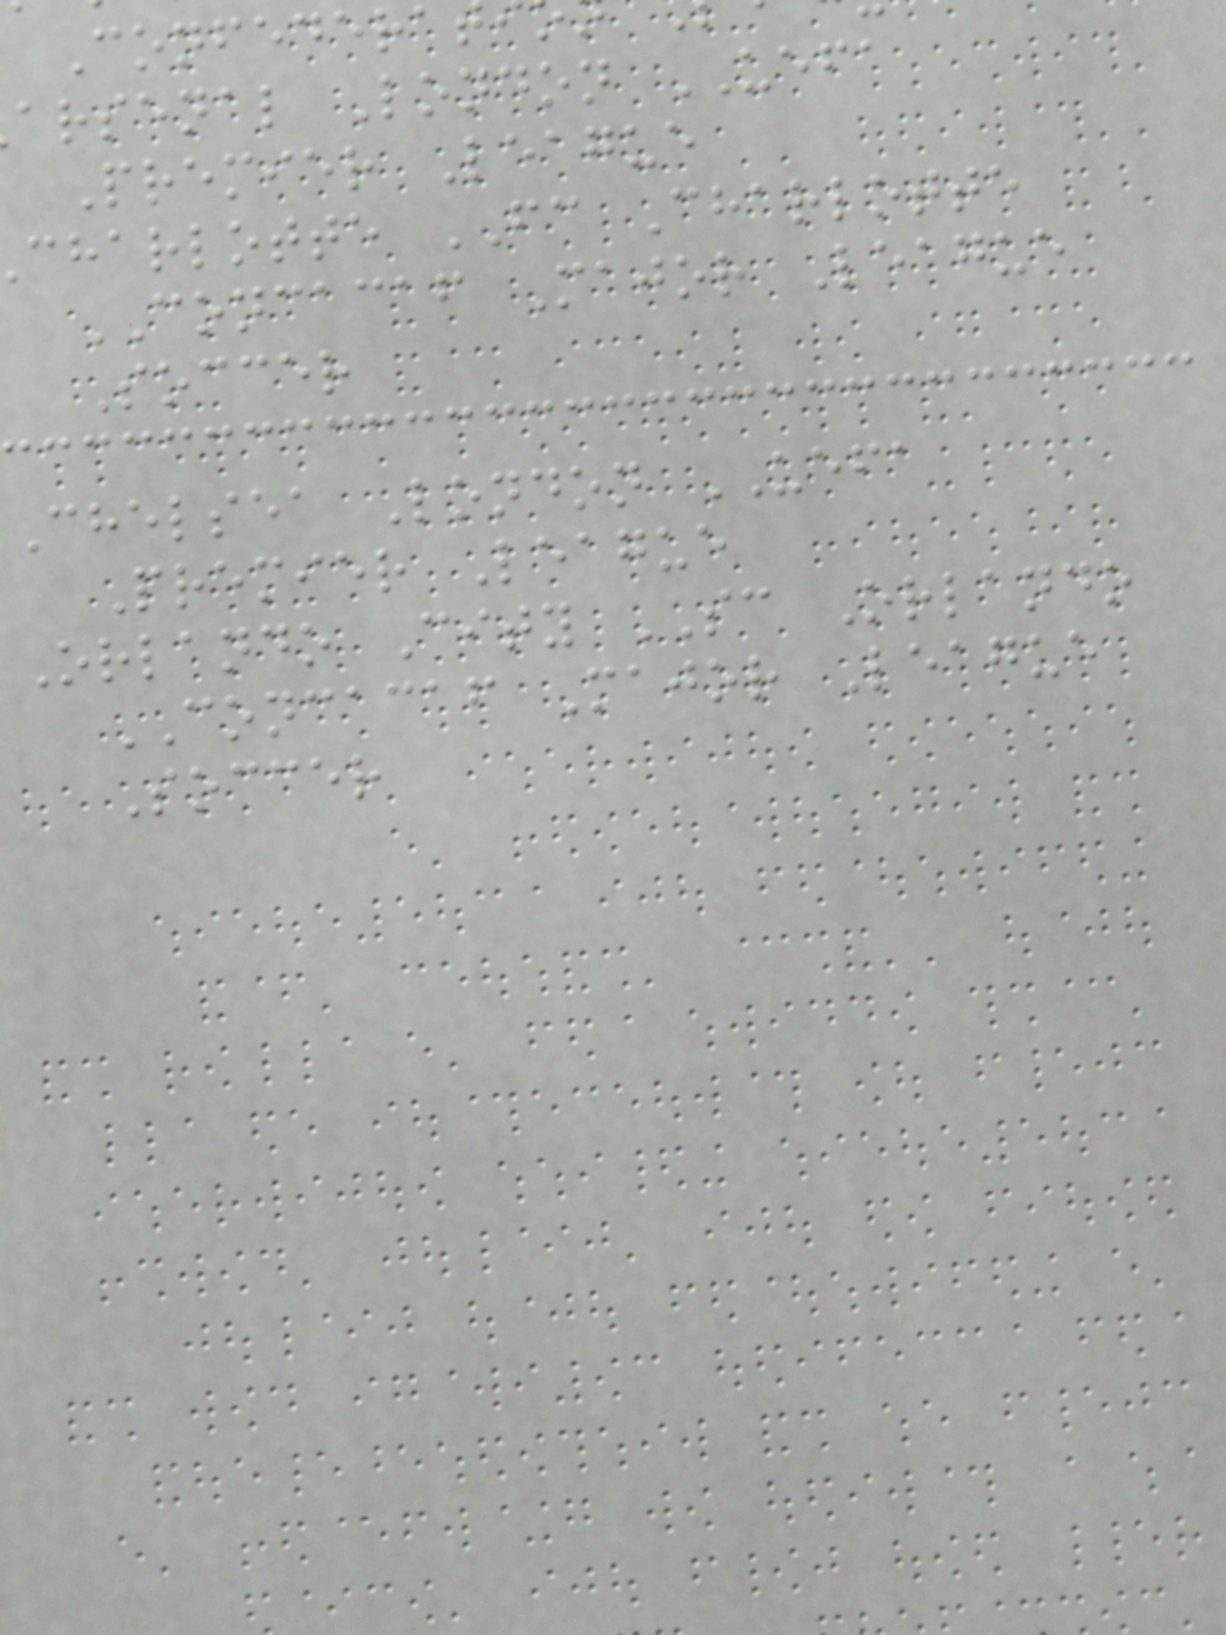Confedera
arsenal London UEFA
Premier League
charlotte FC Charlotte
CONCACAF Major League
Soccer
Chelsea London UEFA
Premier League
Orlando City SC Orlando
CONCACAF Major League
Soccer
